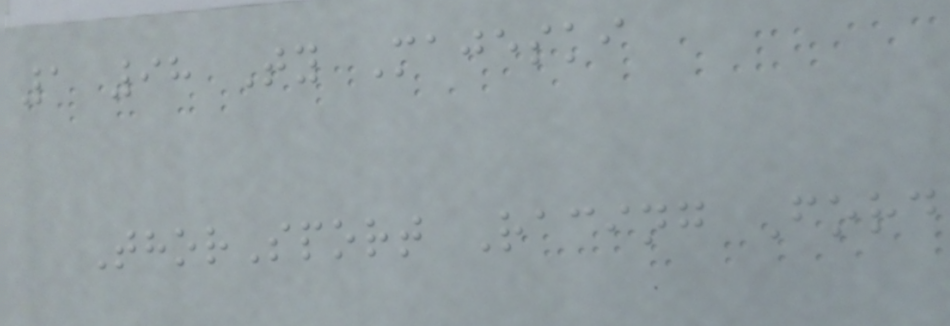1 98 Ty Majeski
ThorSport Racing Ford
